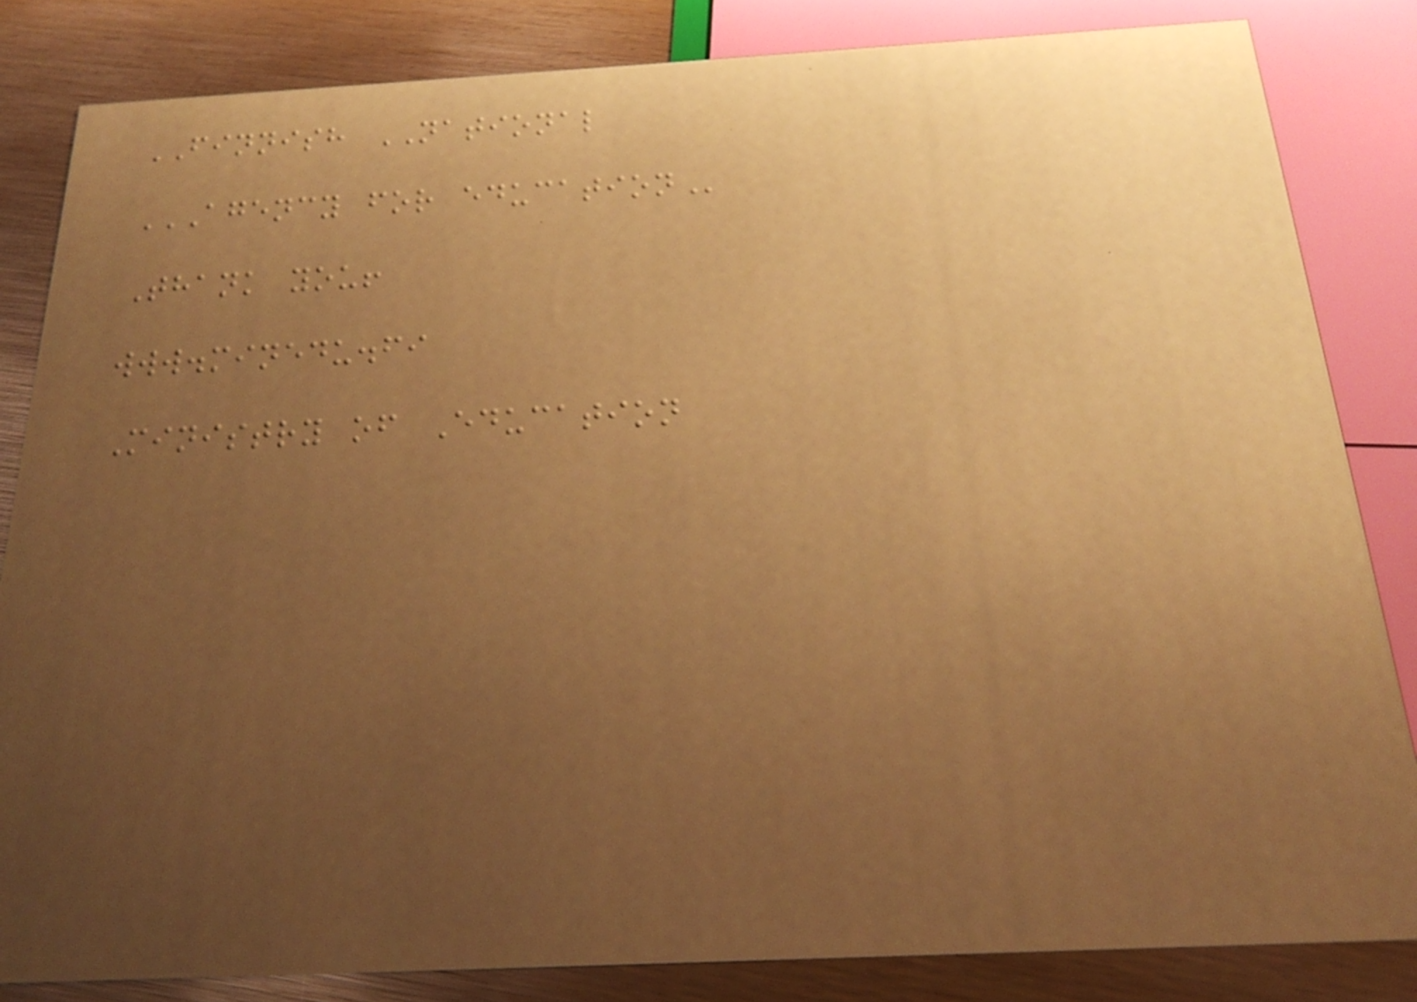FINNISH NATIONAL
AGENCY FOR EDUCATION
Thank you!
www.minedu.fi
Ministry of Education
